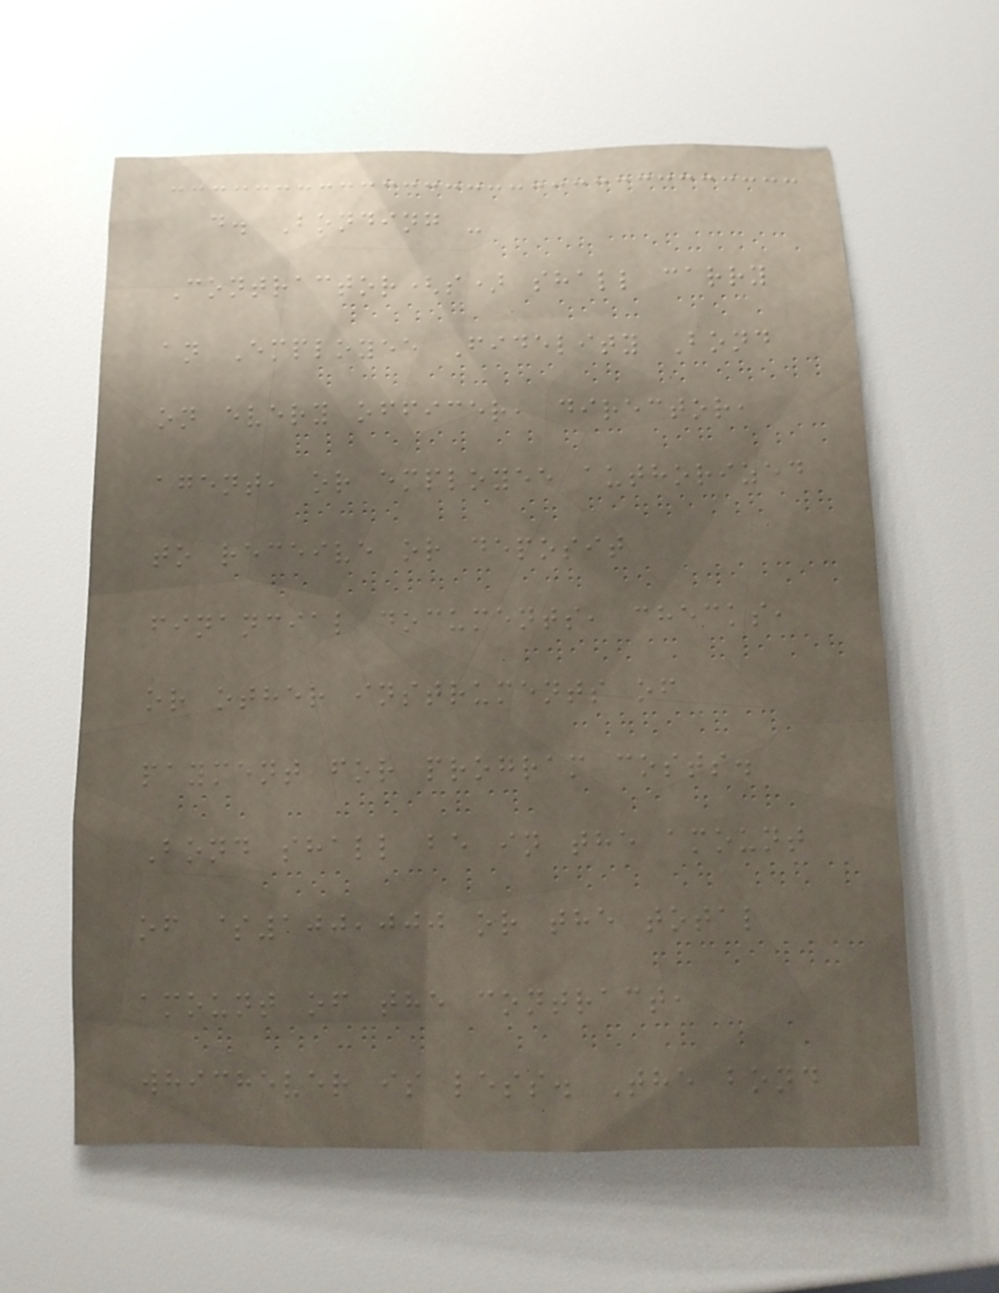d. Bonding -
Contractor(s) shall carry
an Employee Fidelity Bond
on every officer, director,
agent, or employee authorized
to receive or deposit
financial documents, checks,
or other instruments of
payment for program costs.
Bond shall be in the amount
of $100,000 or the total
amount of the contract,
whichever is less. The bond
